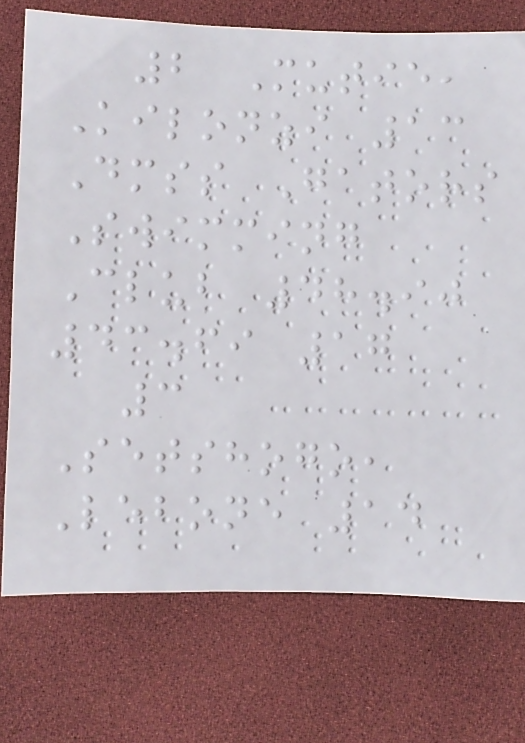2 Mutie,
Kilonzi 13
Dmss Gators
Swimming
Club 48.90
43.69 17
3
Setshogo,
Lebone 14
